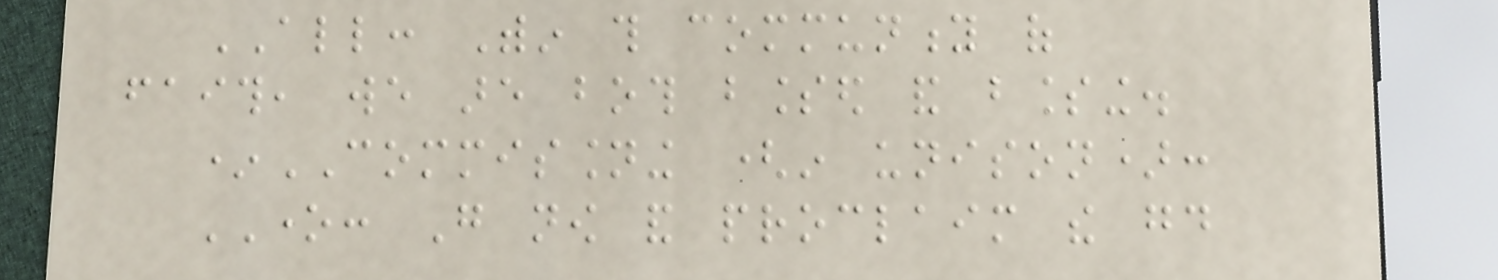ALL: Within this community of
faith, we are both blessed and blessing.
*COMMISSIONING (in unison):
ONE: Go now and proclaim the good
